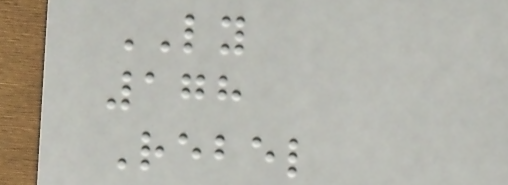LY
178
Rebel
